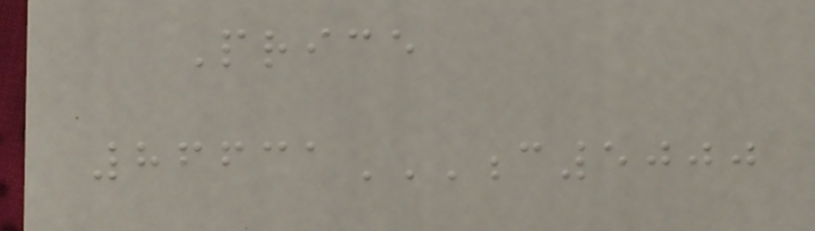Price
86631C5000
